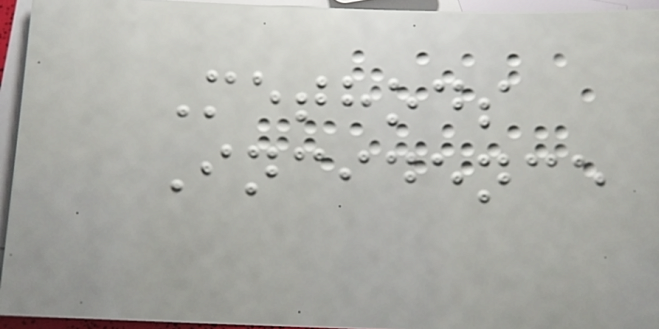Methods
Incidence
